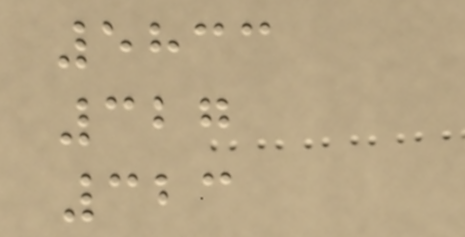5833
327
323
